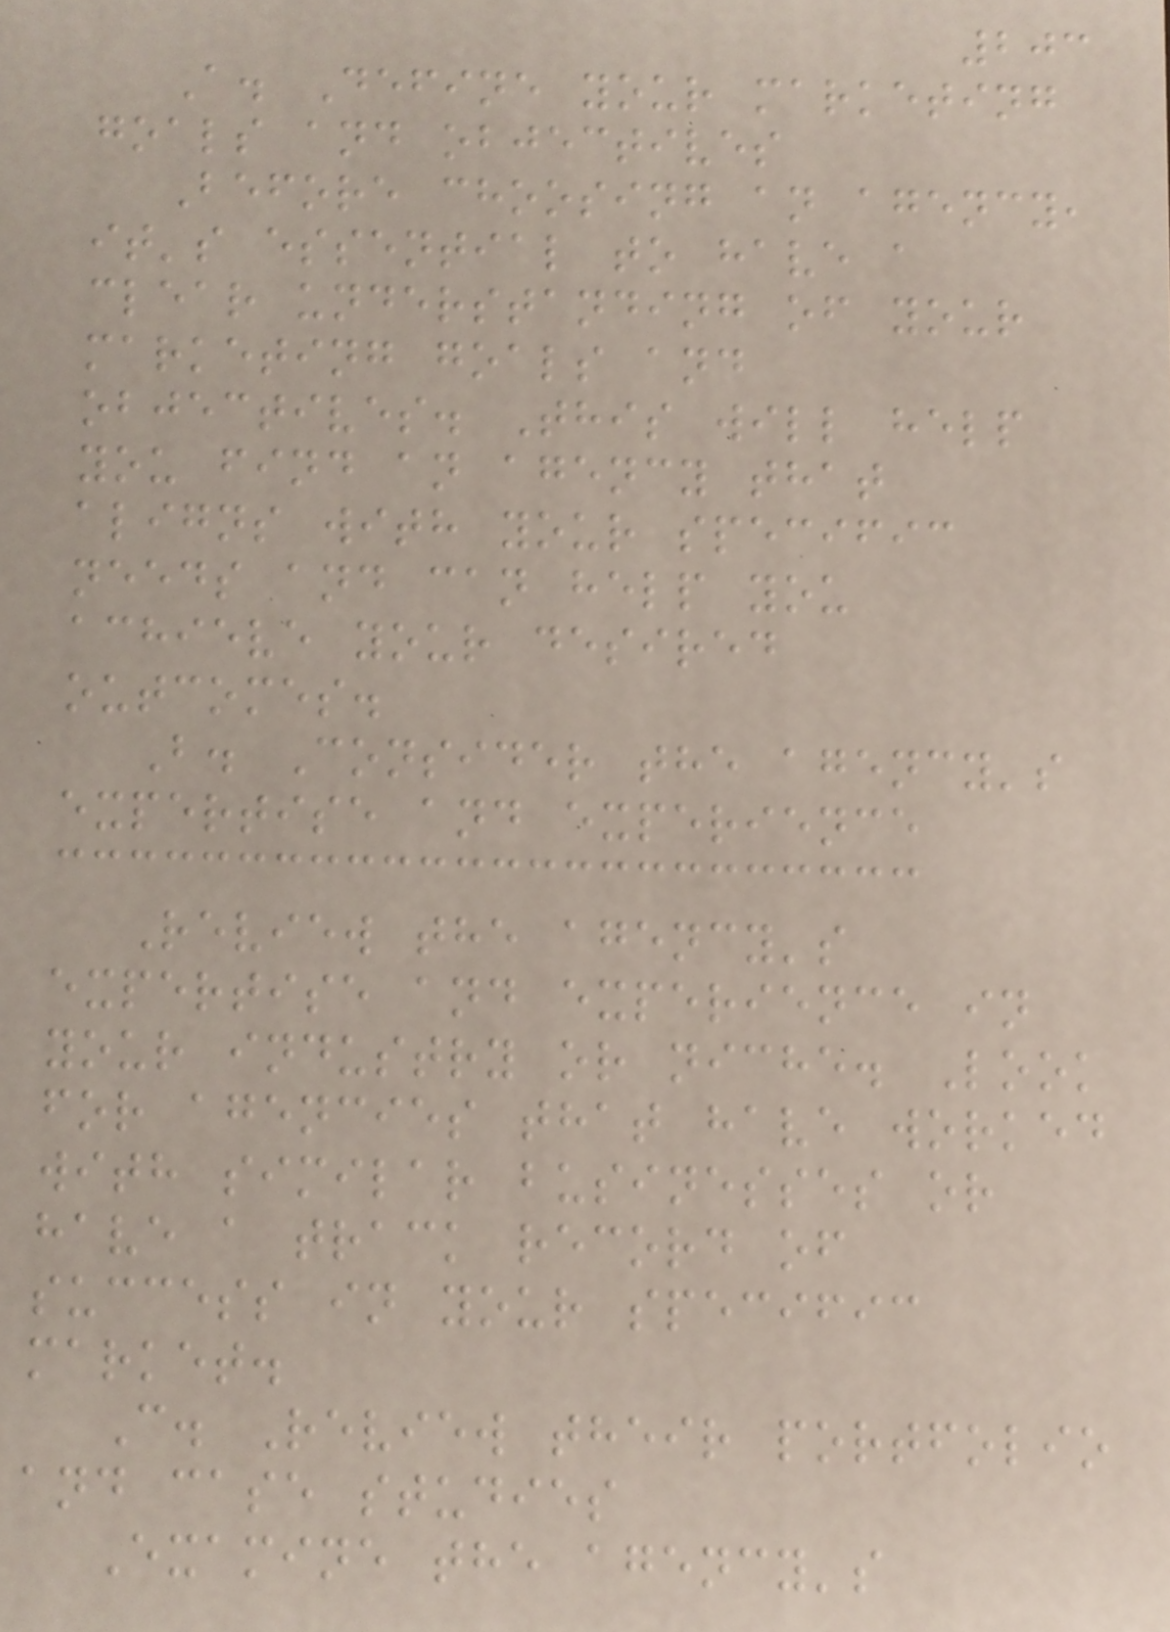203
A. Define your marketing
goals and objectives
Before choosing an agency,
it's essential to have a
clear understanding of your
marketing goals and
objectives. This will help
you find an agency that
aligns with your specific
needs and can help you
achieve your desired
outcomes.
B. Consider the agency's
expertise and experience
Review the agency's
expertise and experience in
your industry or niche. Look
for agencies that have worked
with similar businesses or
have a track record of
success in your specific
market.
C. Review their portfolio
and case studies
Examine the agency's
